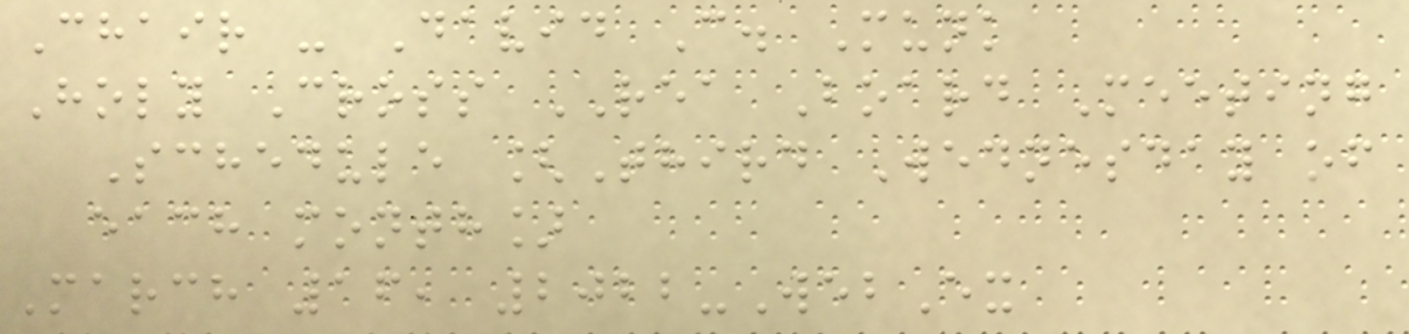Chair - David C. Munk
Holy Cross REA Board Meeting
Schedule [Third Wednesday of
each month]
March 16, 2022-WebEx
